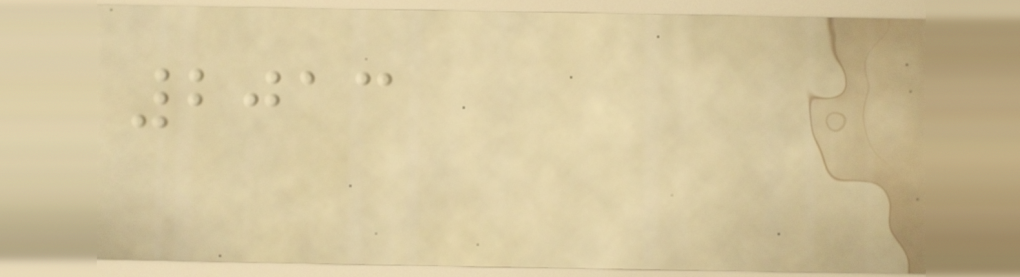2013
